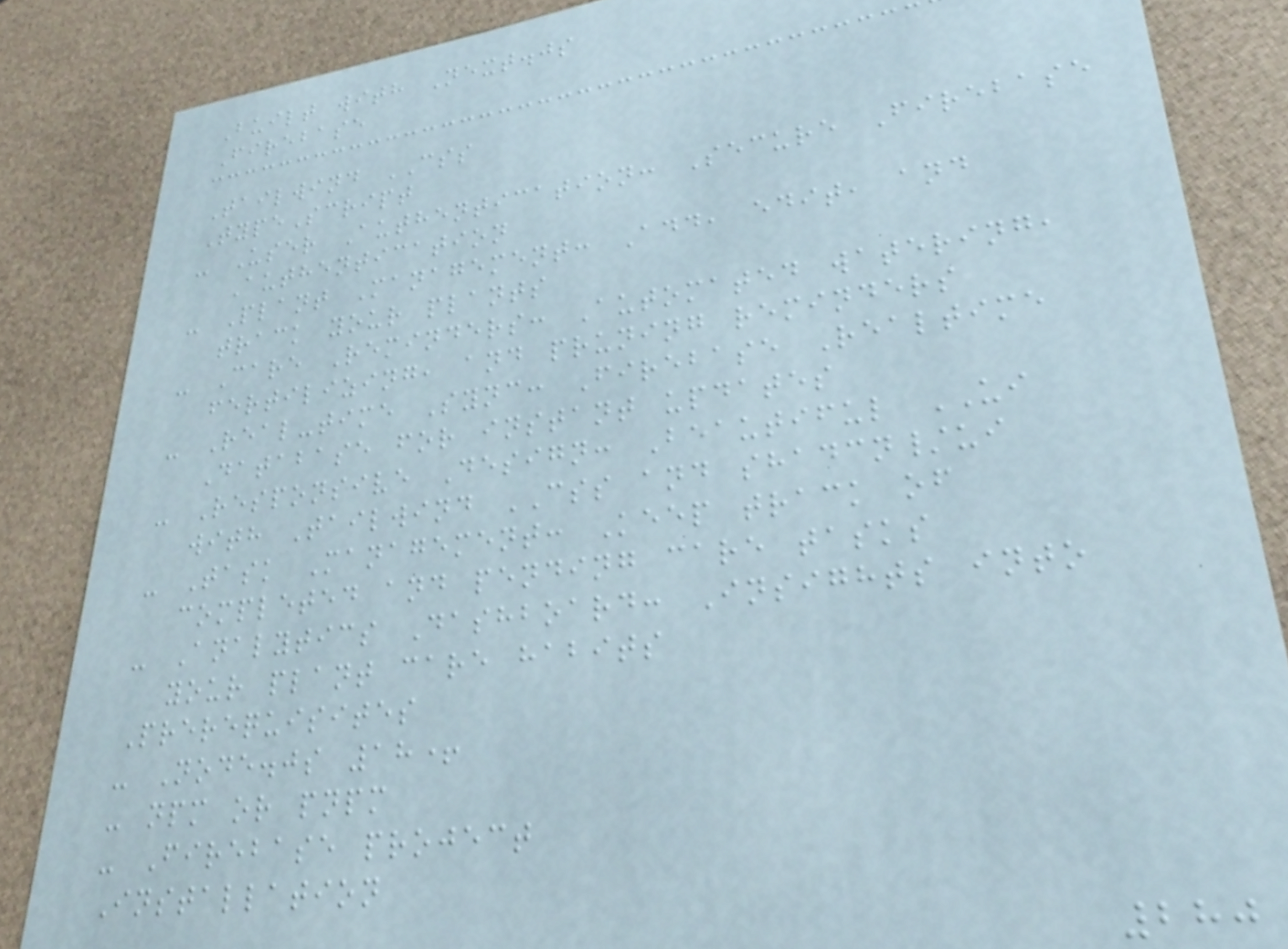Built with Next.js
Firebase
Tailwind CSS
TypeScript
- User Authentication: Secure Firebase
Authentication
- Plant Management: Add, edit, and
track your plants
- Care Reminders: Automated watering,
fertilizing, and pruning reminders
- Real-time Sync: Firebase Realtime
Database for instant updates
- Responsive Design: Beautiful UI
with Tailwind CSS and shadcn/ui
- Task Management: Keep track of
completed and pending care tasks
- Analytics Dashboard: Insights into
your plant care habits
Prerequisites
- Node.js 18+
- npm or pnpm
- Firebase project
Installation
280
